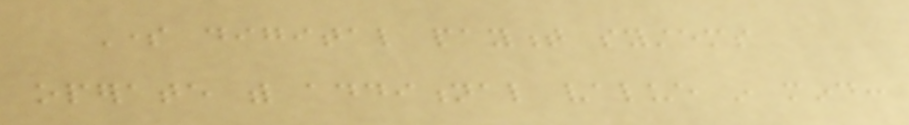Some digital payment systems
operate with additional value in mind:
